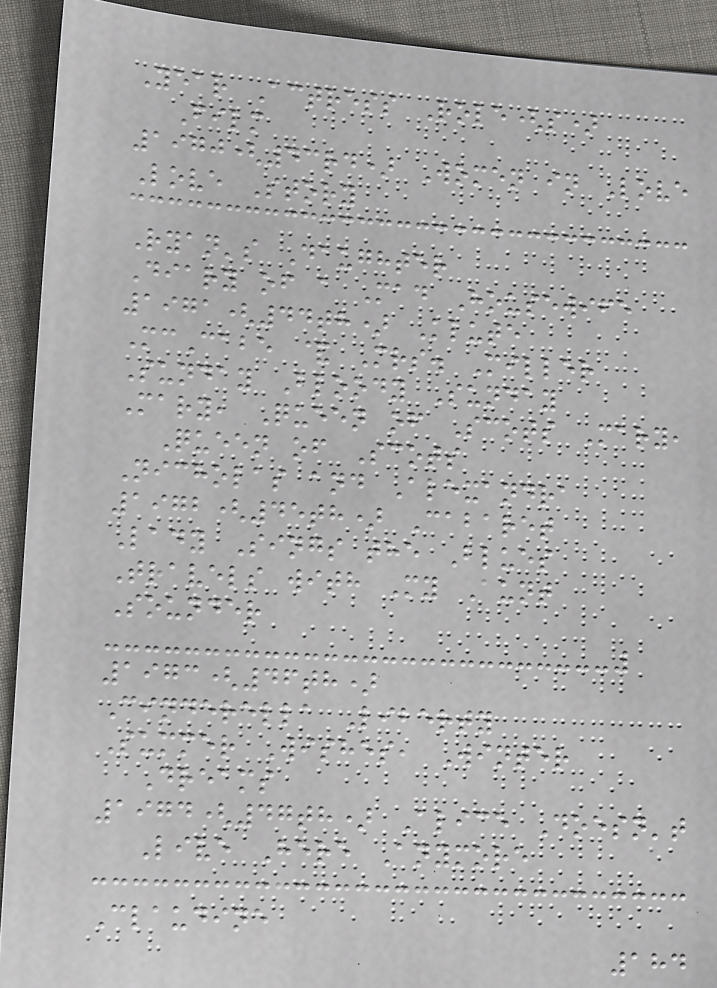Year Actress Role(s)
Film
1970(43rd) Women in Love
Love Story
Ryan's Daughter
Diary of a Mad Housewife
1971(44th) Klute
McCabe & Mrs. Miller
Sunday Bloody Sunday
Mary, Queen of Scots Mary,
Queen of Scots
Nicholas and Alexandra
1972(45th) Cabaret
Lady Sings the Blues
Travels with My Aunt
Sounder
1973(46th)
Cinderella Liberty
Summer Wishes, Winter
Dreams
1974(47th) Alice Doesn't
Live Here Anymore
Claudine
184
